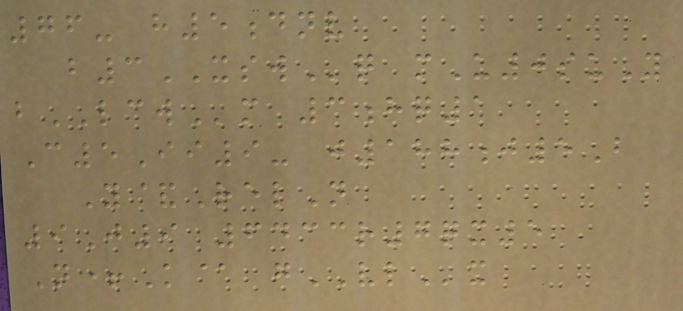76- h5dnv
b3XSWq mU0suY
bLCWm 3hq1
C5Ii9- j188j5B
Y&RelN
9J9 6433r7qx5
N+K@ gVLx
